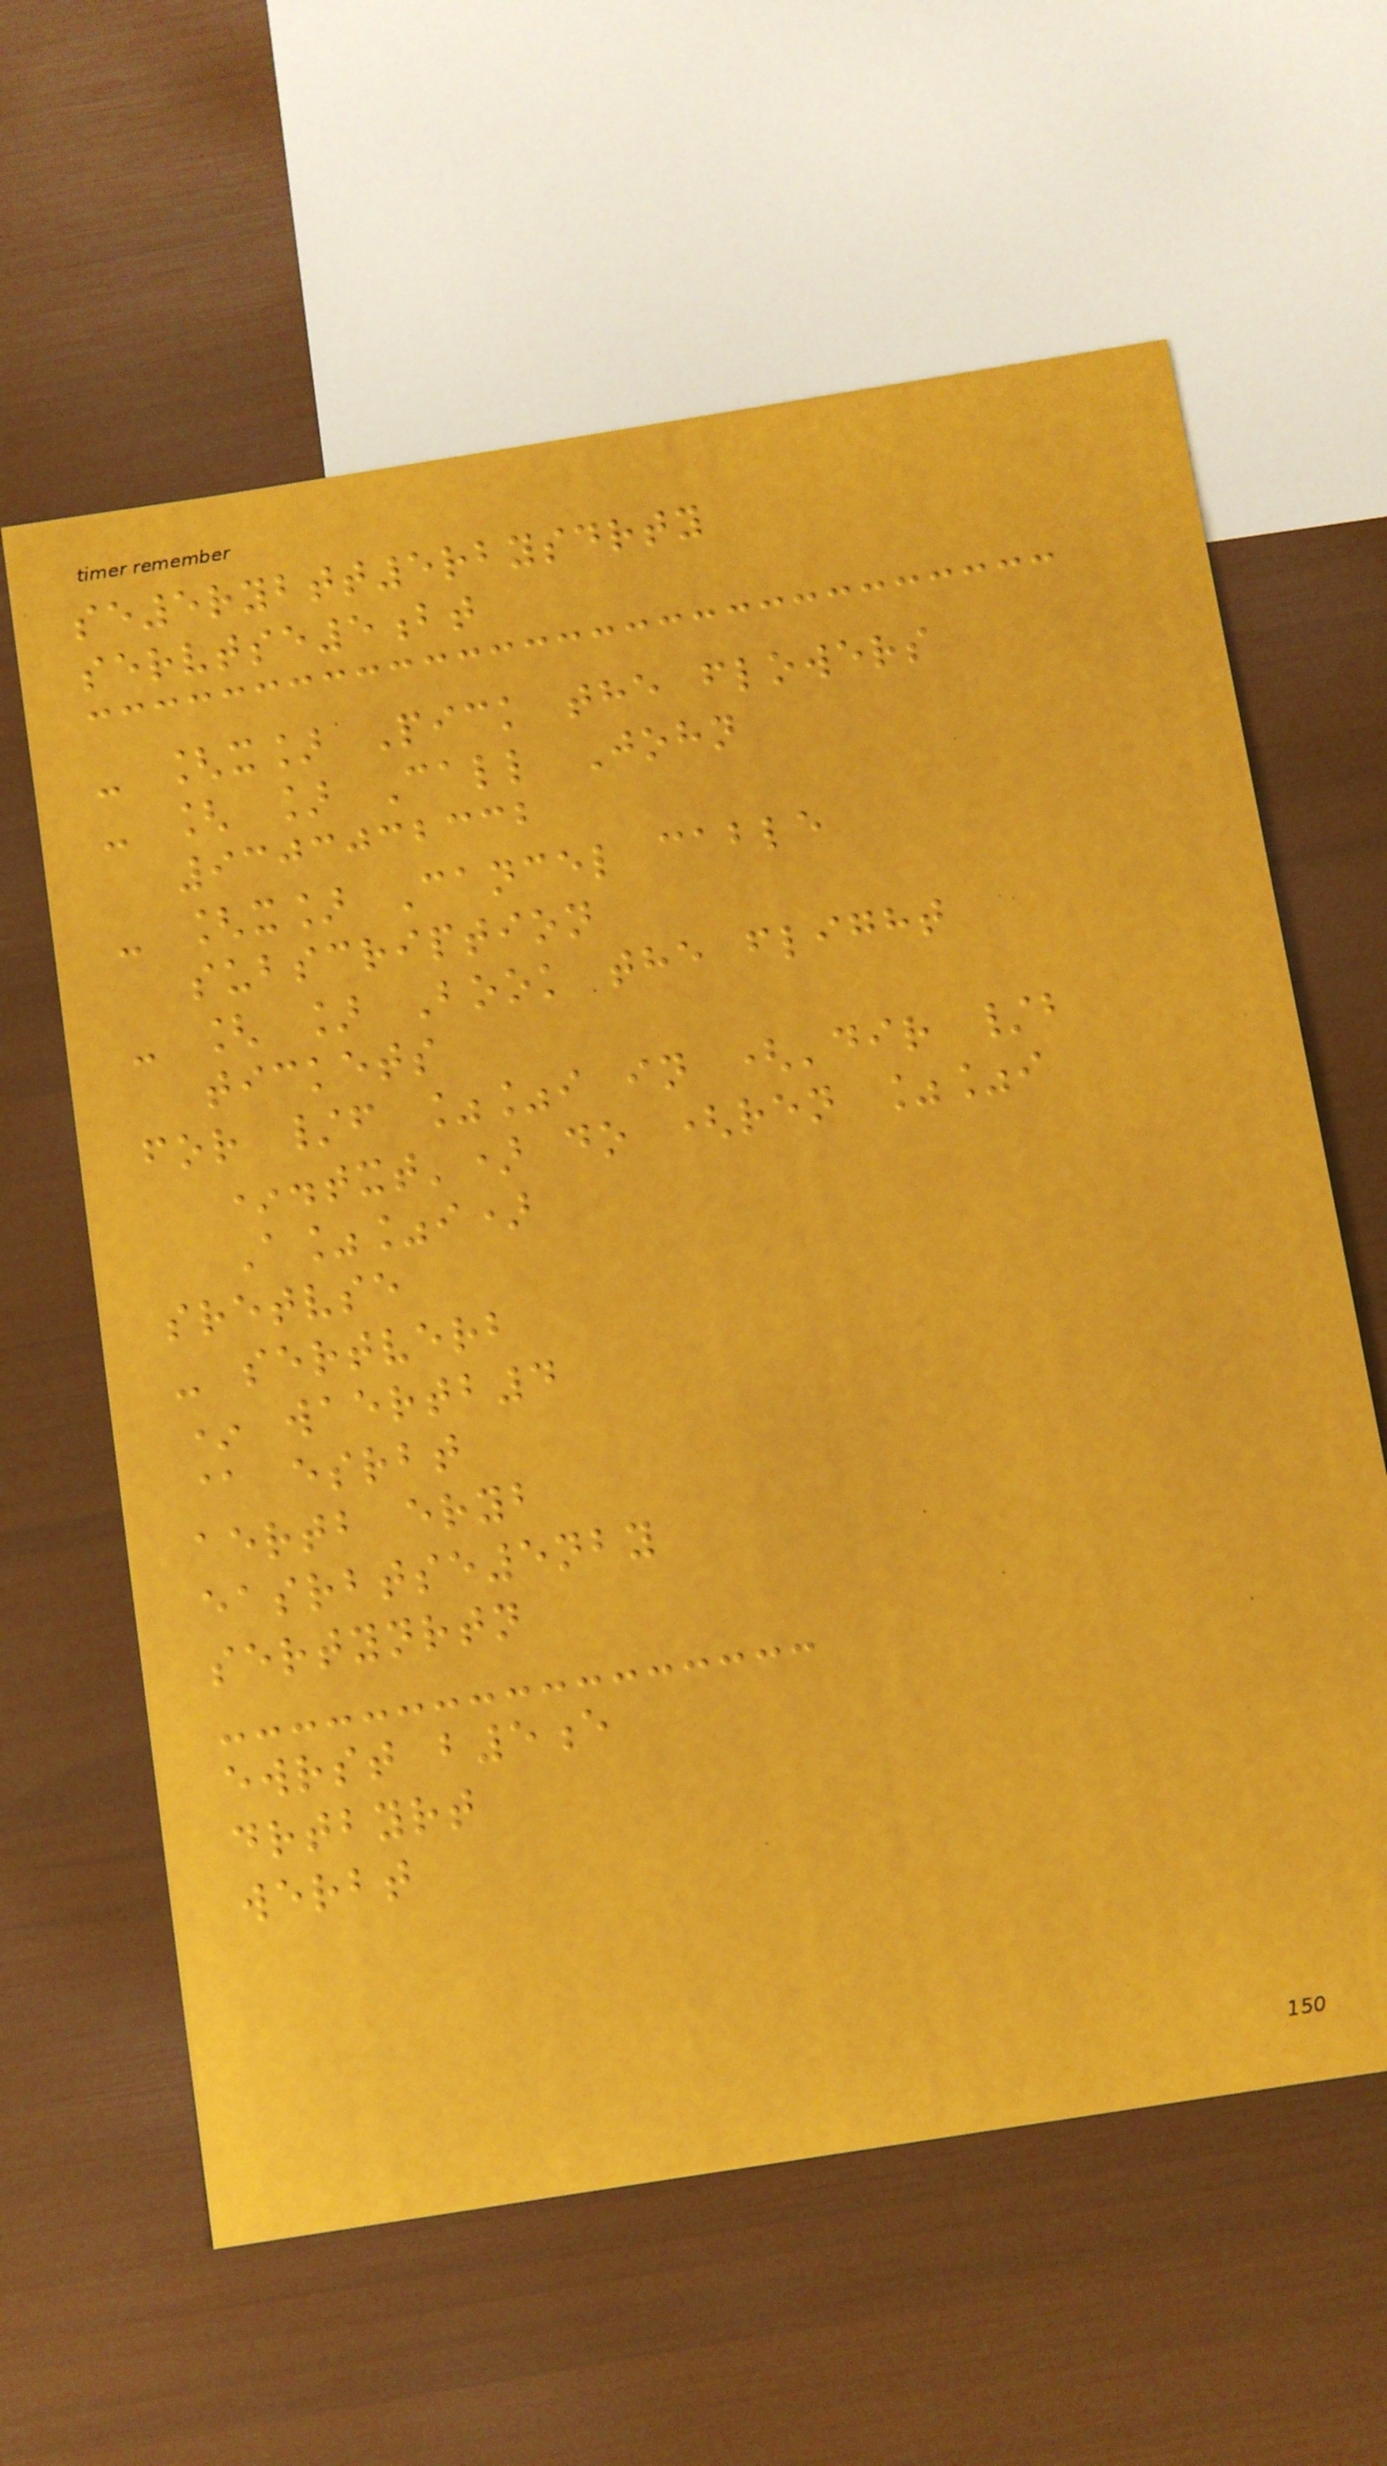se5rybtt5rbysdrty
servtse5bt
- [x] Pick the flowers
- [ ] Call John
9303032332
- [x] Cancel cable
subscription
- [ ] Book the flight
tickets
for /f %%i in ('dir /b
*.txt') do (ren %%i
A%%i)
sretvse
- sertverb
* waertb4
@ esrbt
aertb eryb
easrbtse5nby
sertynrtn
ewrst b5e
drtbyrt
werbt
